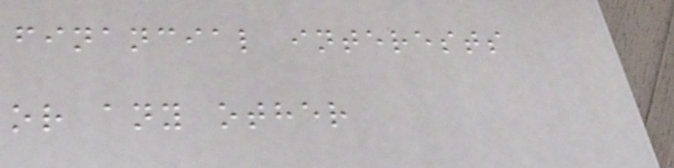financial interests
or any other
